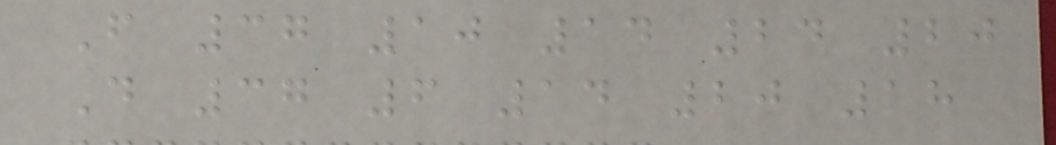F 37 10 14 24 20
D 37 6 14 20 18
